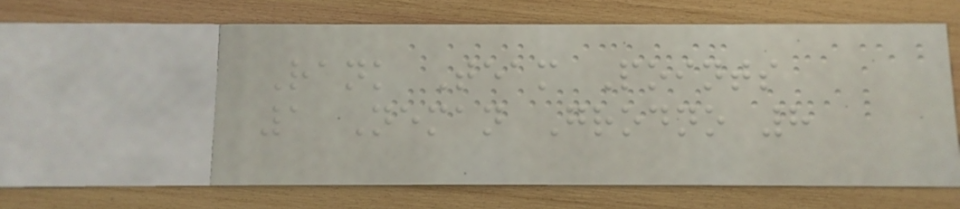Rank Team Points
1 Neman Grodno 8
